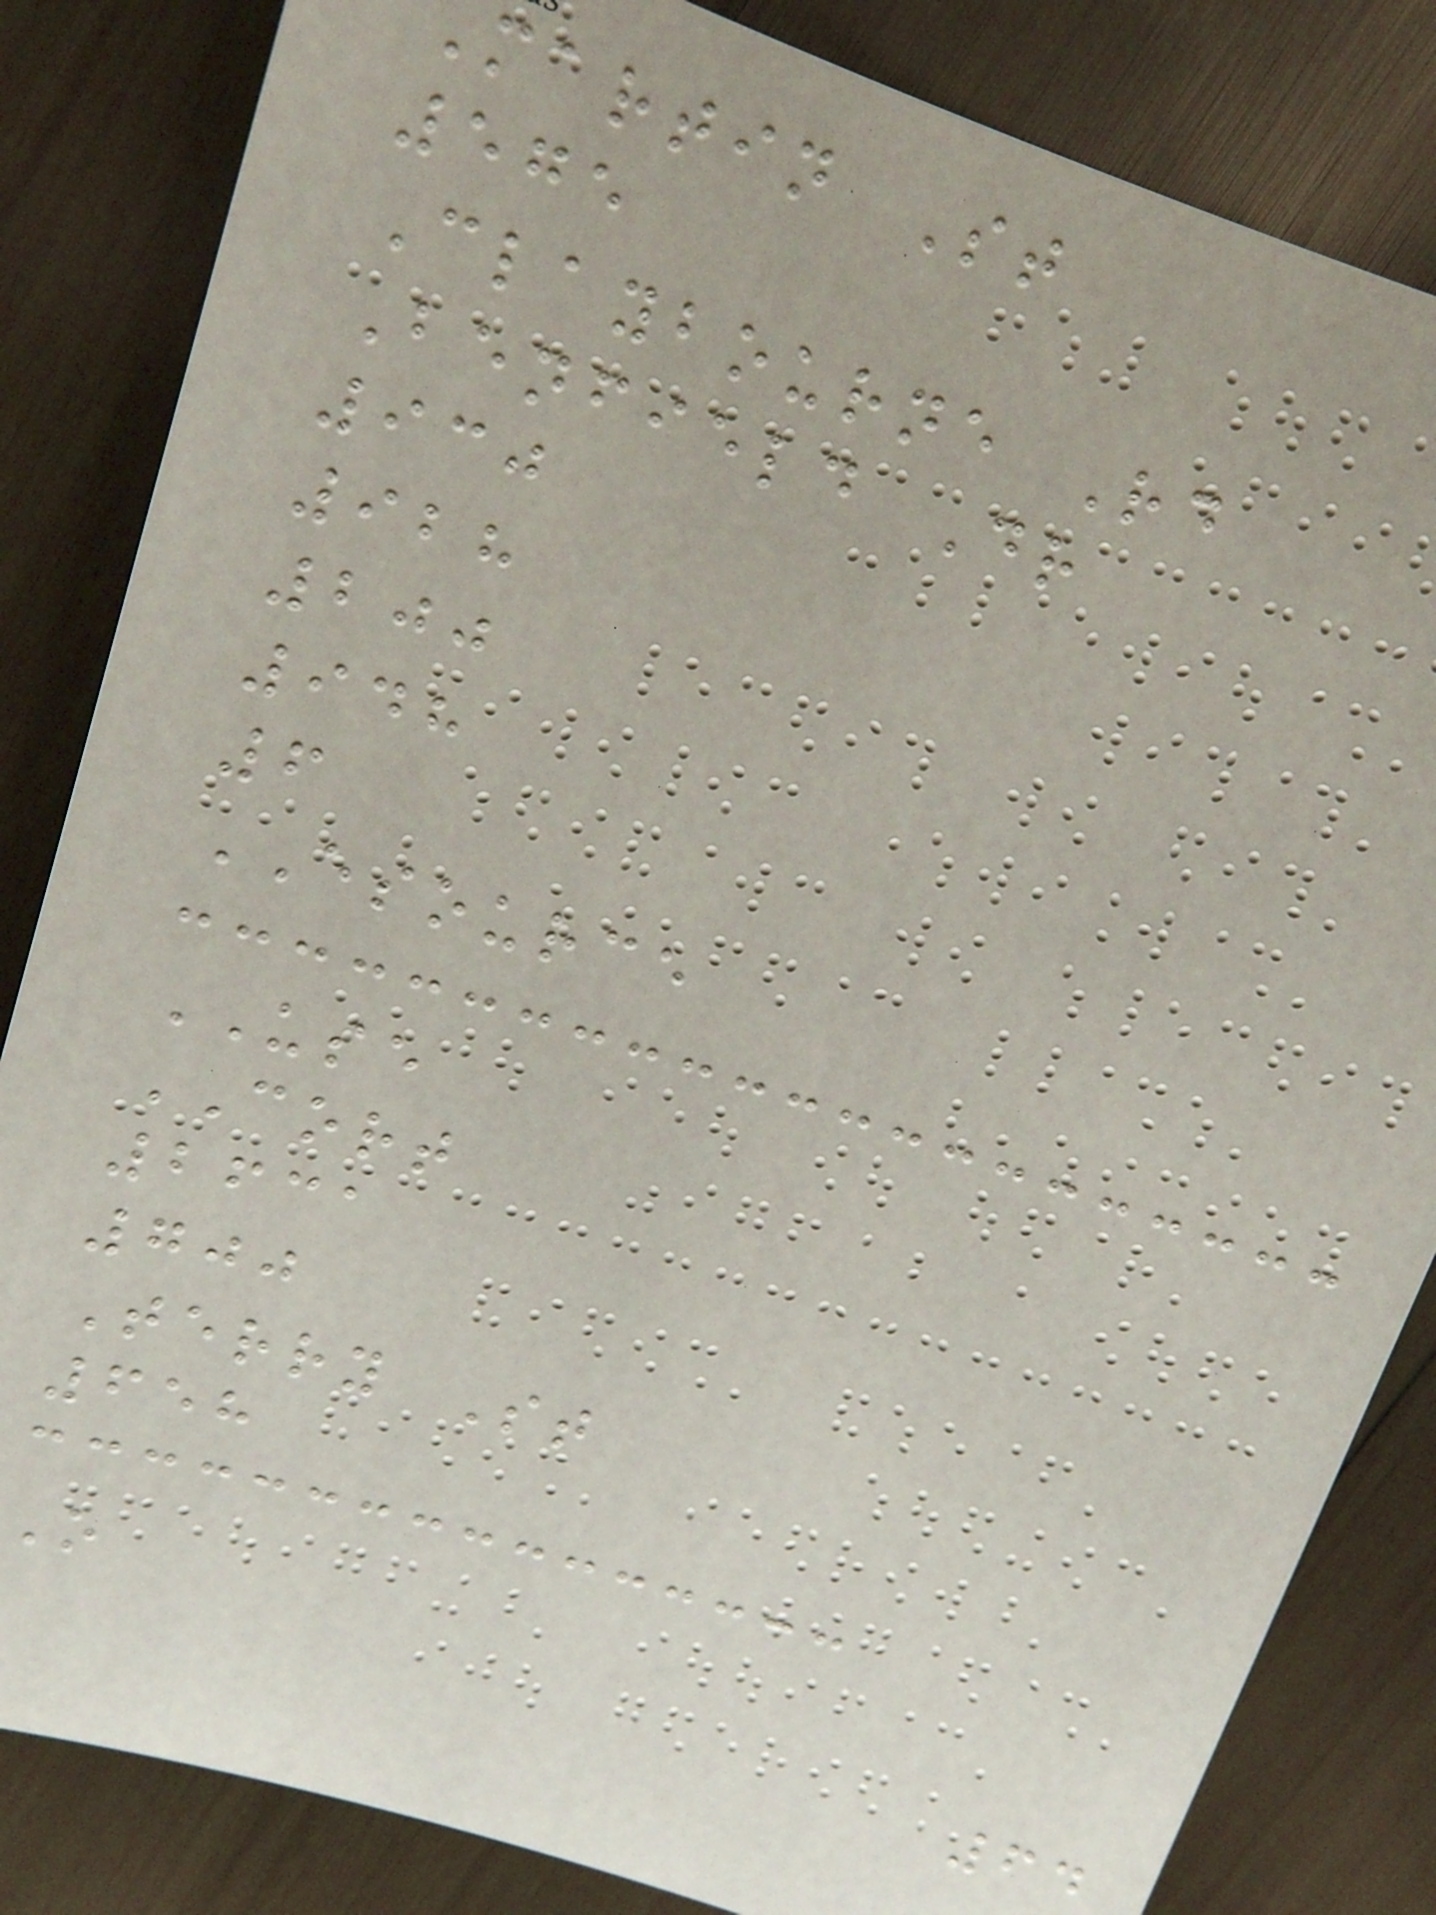martin St
575
Claybourne Rd
Benfield Dr
930
928
200
948
6
ESOURCE
USE
CORT
2631
700
Terry St
658
O
64
